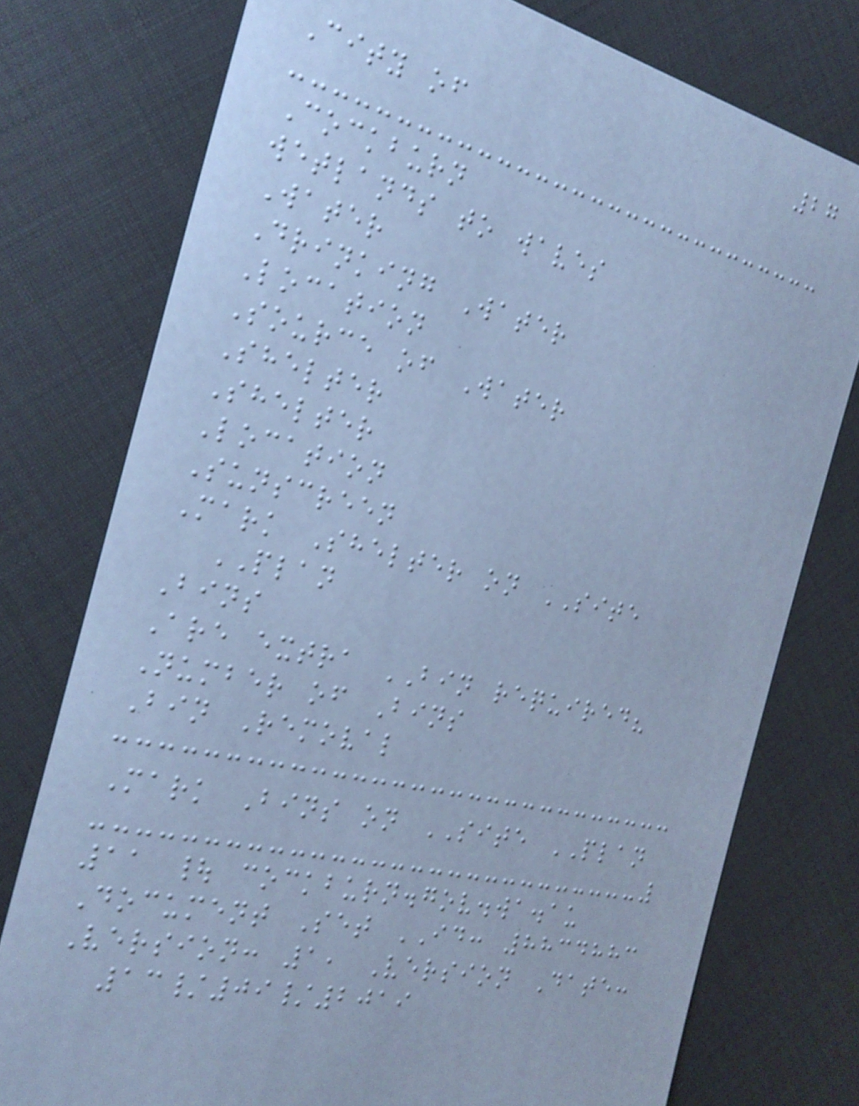27
City of
Cockburn
wetlands to waves
Water
Drinking Water
Location
Source of Water
Shelter
Shelter
Location
Sunscreen
Mark Shelter on SITE
PLAN
Bins
Are extra BIN required?
Number of Bins
Bin Removal
Mark Bins on SITE PLAN
11 | cockburn.gov.wa.au
Document Set ID: 8834883
Version: 1, Version Date:
13/09/2019
